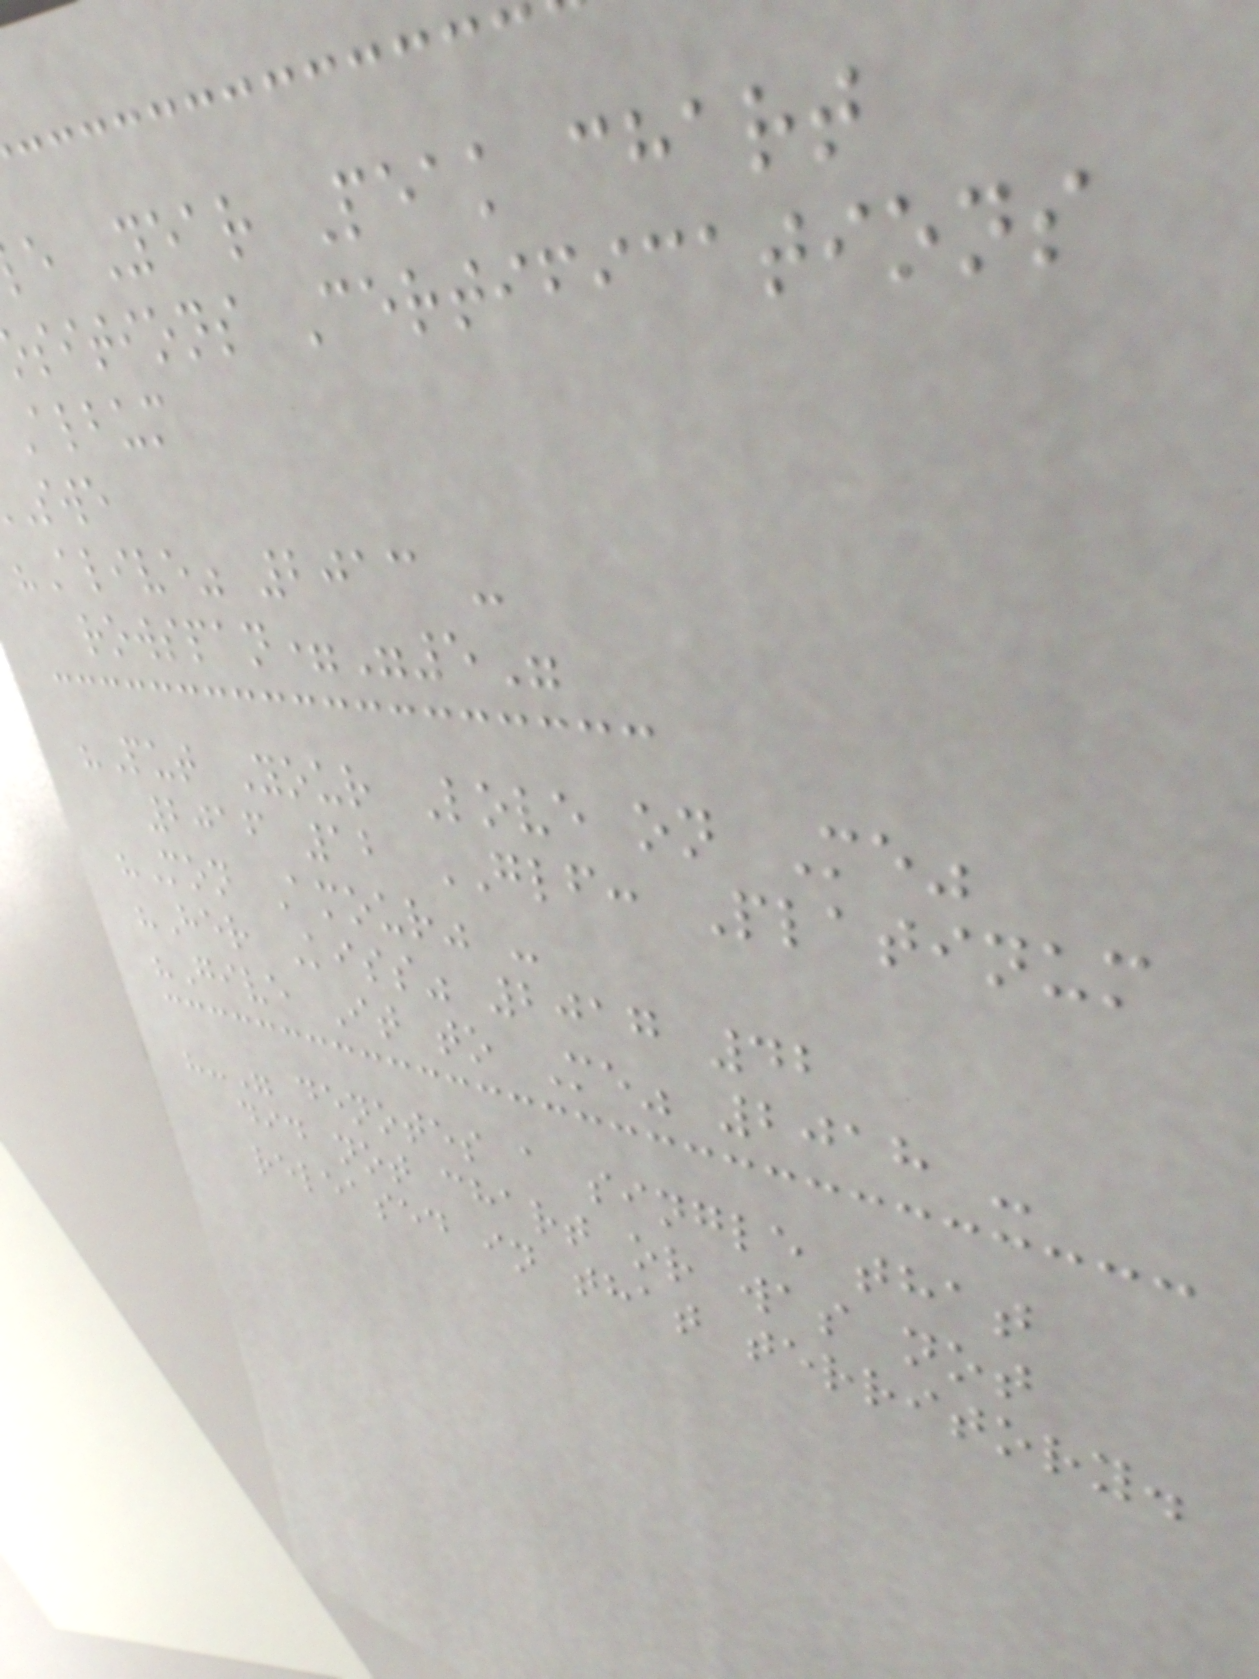e Year Peak chart
sitions Certifications
Album
"Alive" 2013 -
rowspan="5"
"Put Your Love on Me"
2016 12 GLF: Platinum
"Mon Amour" -
"Her Kiss" 2017 42
"Give It to Me" 2018 -
"-" denotes a single that
did not chart or was not
released in that territory.
